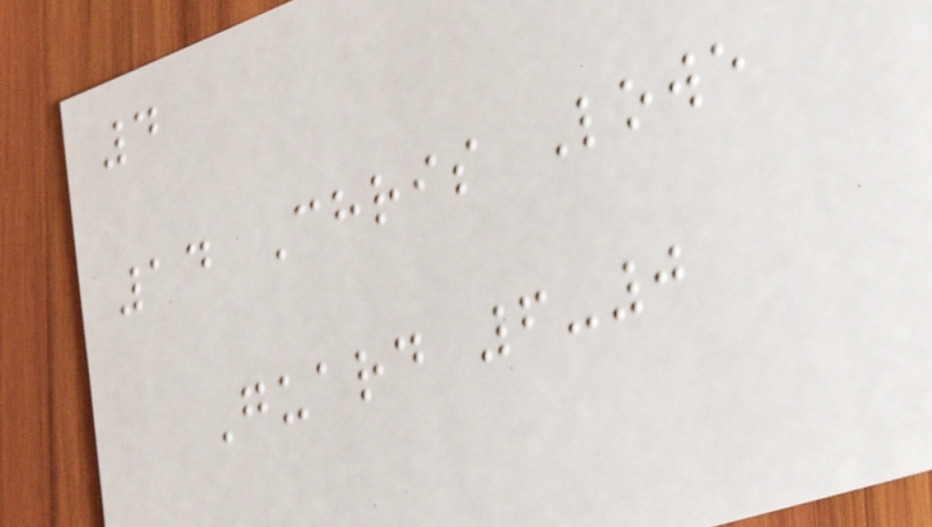4
14 Chris Lowe
Guard 6-0
